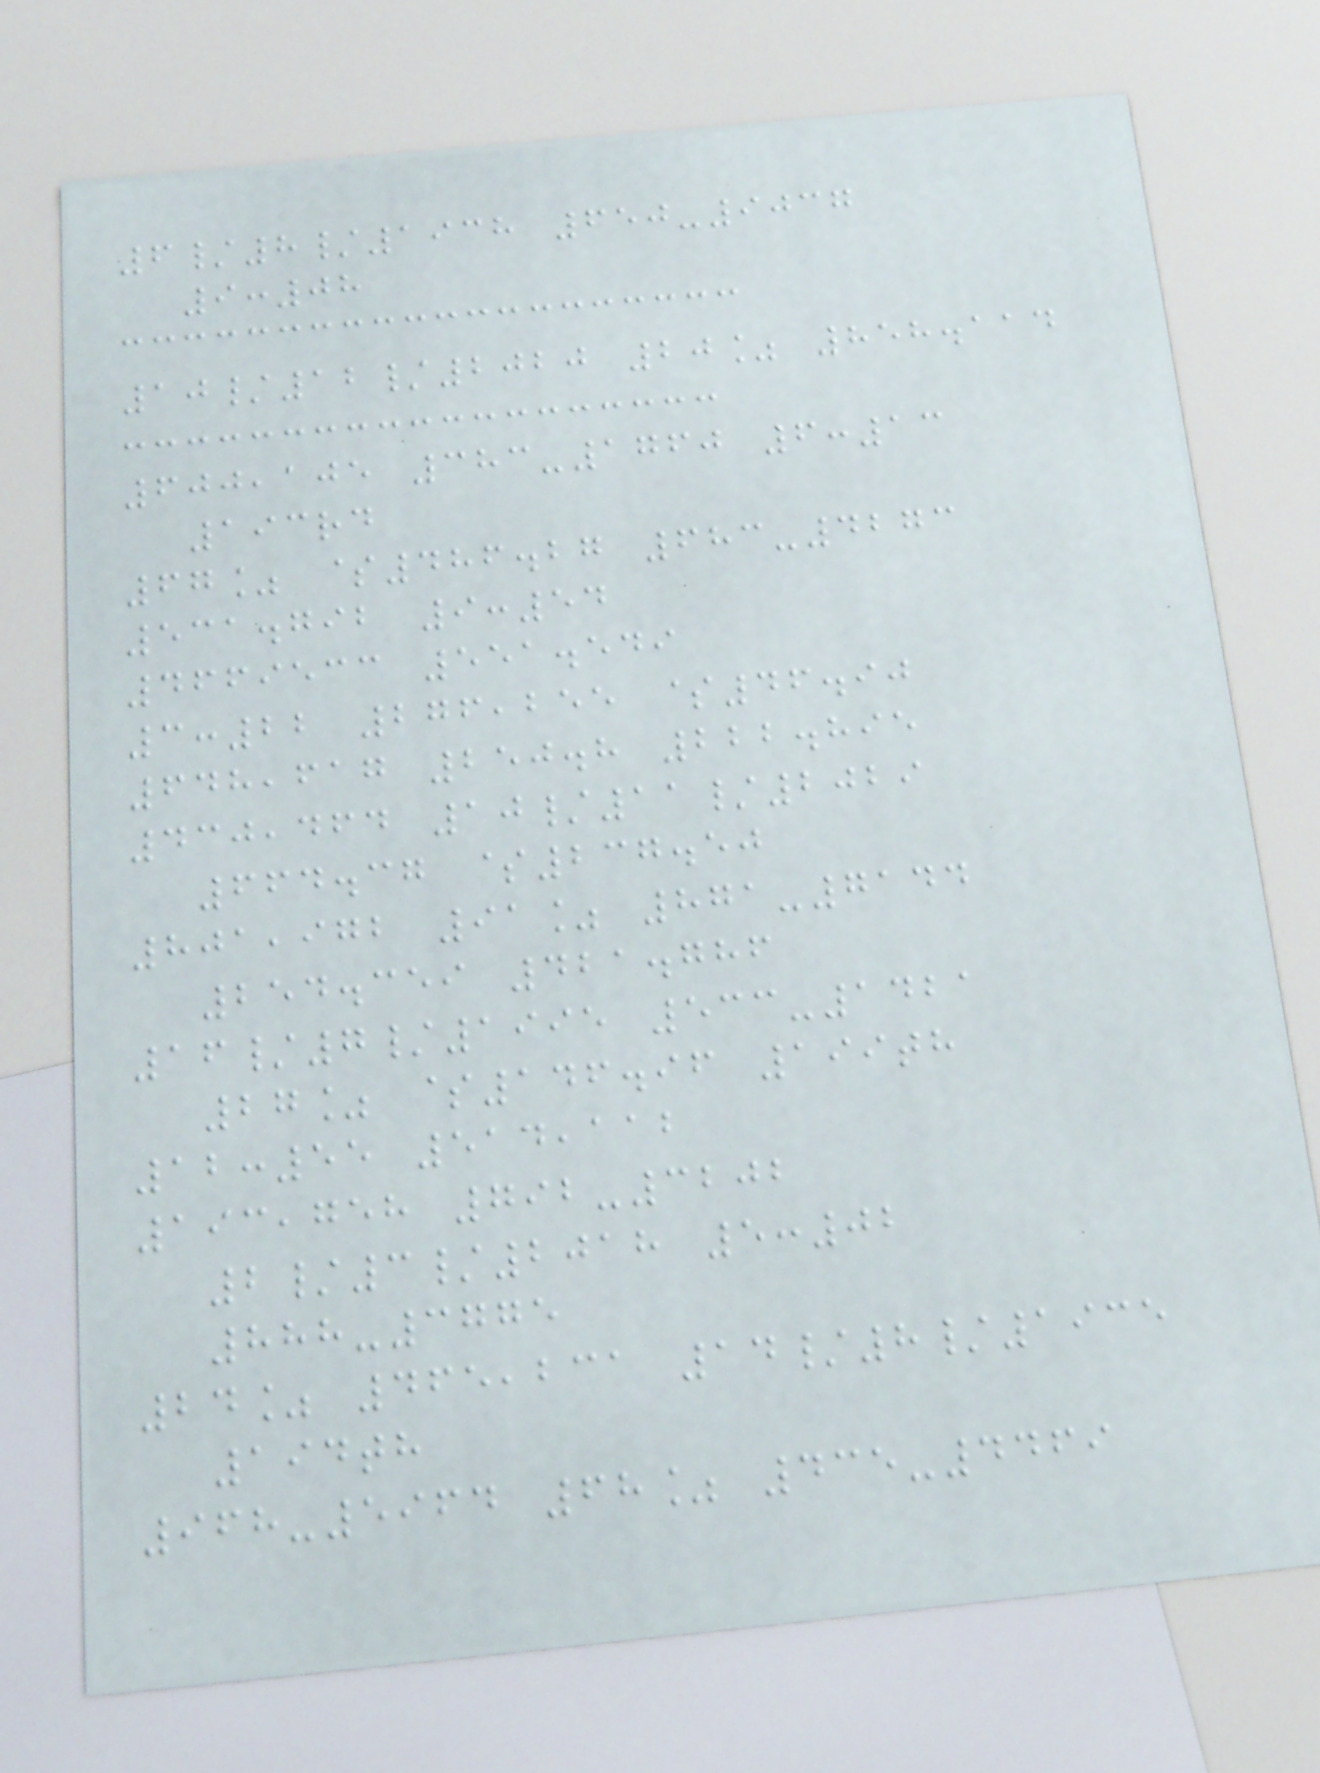6/8/1938 650-9037
9:08
10/12/2020 20% 858.114
600,105 383-1760 6:13
193rd
67% $486.27 683-4273
531.792 9:54
4669533 551.549
3:22 276,255 $46.90
648,617 250.8 222.895
430,464 10/11/2029
664.37 $237.50
801,972 91% 871-7144
254.359 421.786
16/7/1995 533-1421
27% $146.96 199th
12:55 514,112
193,758 792-3202
2/3/2018 5:02
888-3775
24% 465,231 14/8/1935
194th
968-5964 68% 435-4469
